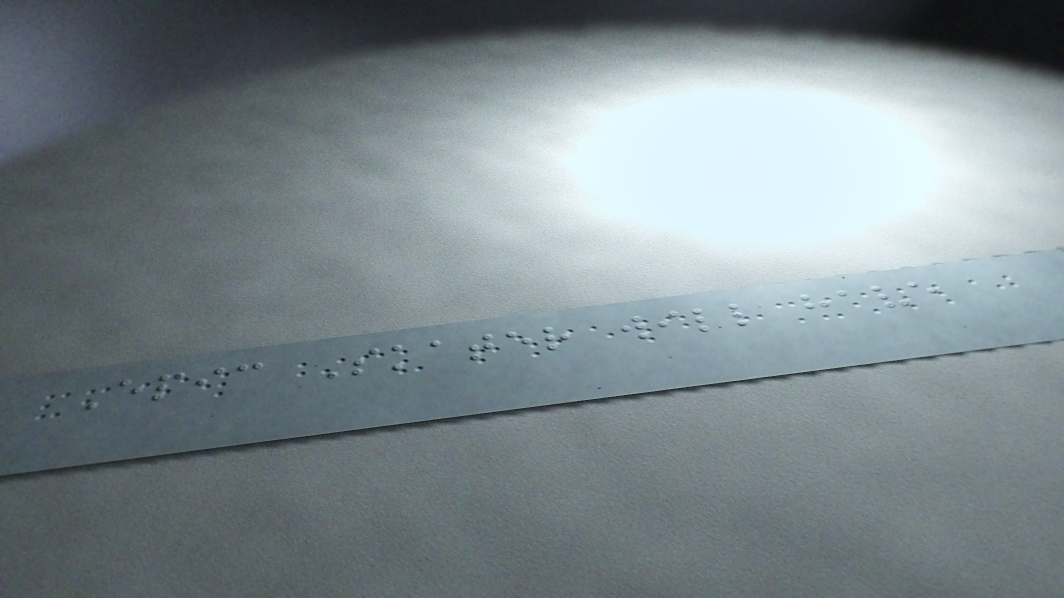Epic Skater will have
